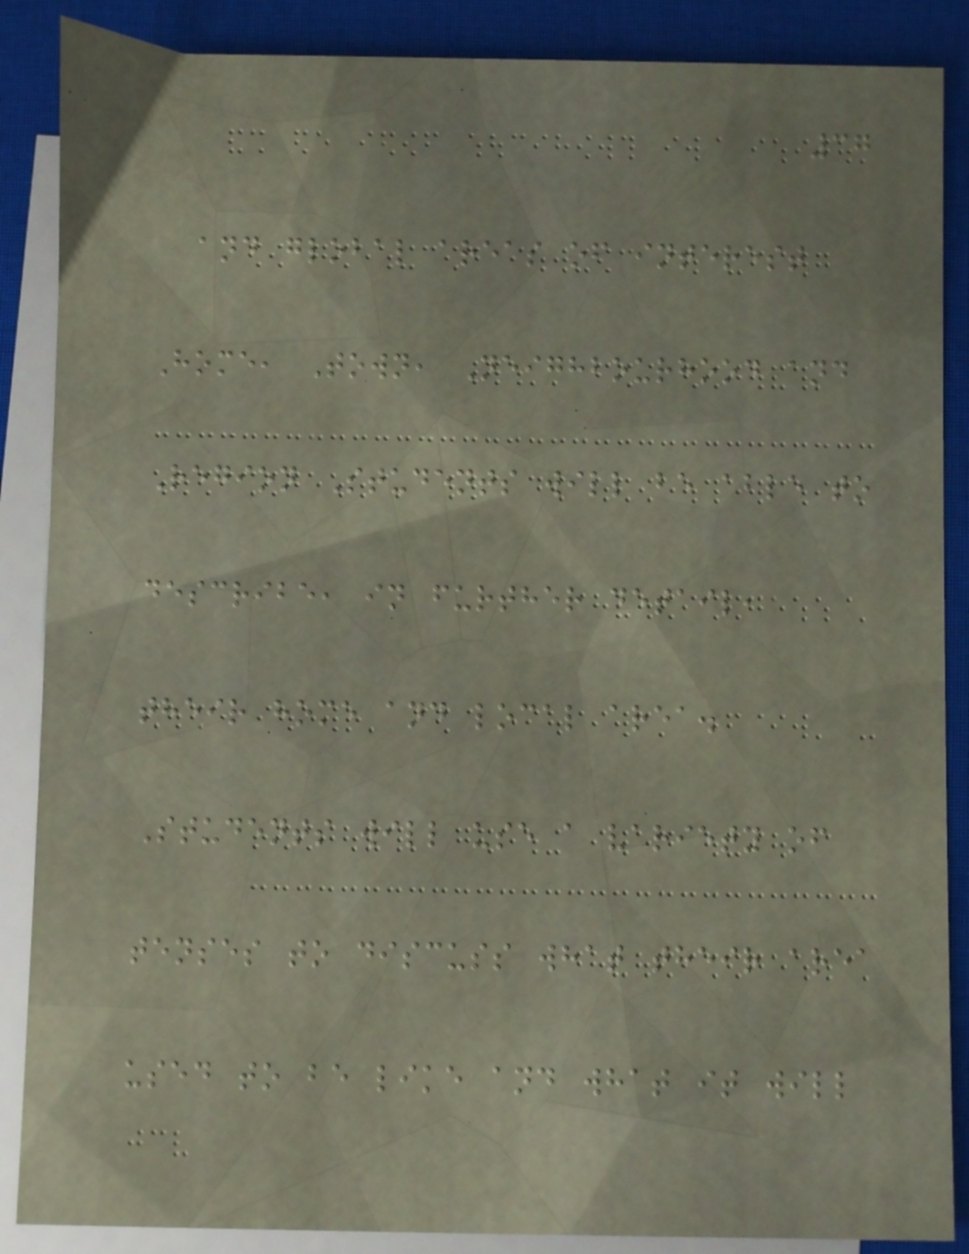37
and global areas of interest
Home, Town, Neighbourhood and
Region Students will be able to
describe, in further detail,
their home and local area.
Students will use a variety of
tenses to discuss what their area
used to be like and what it will
